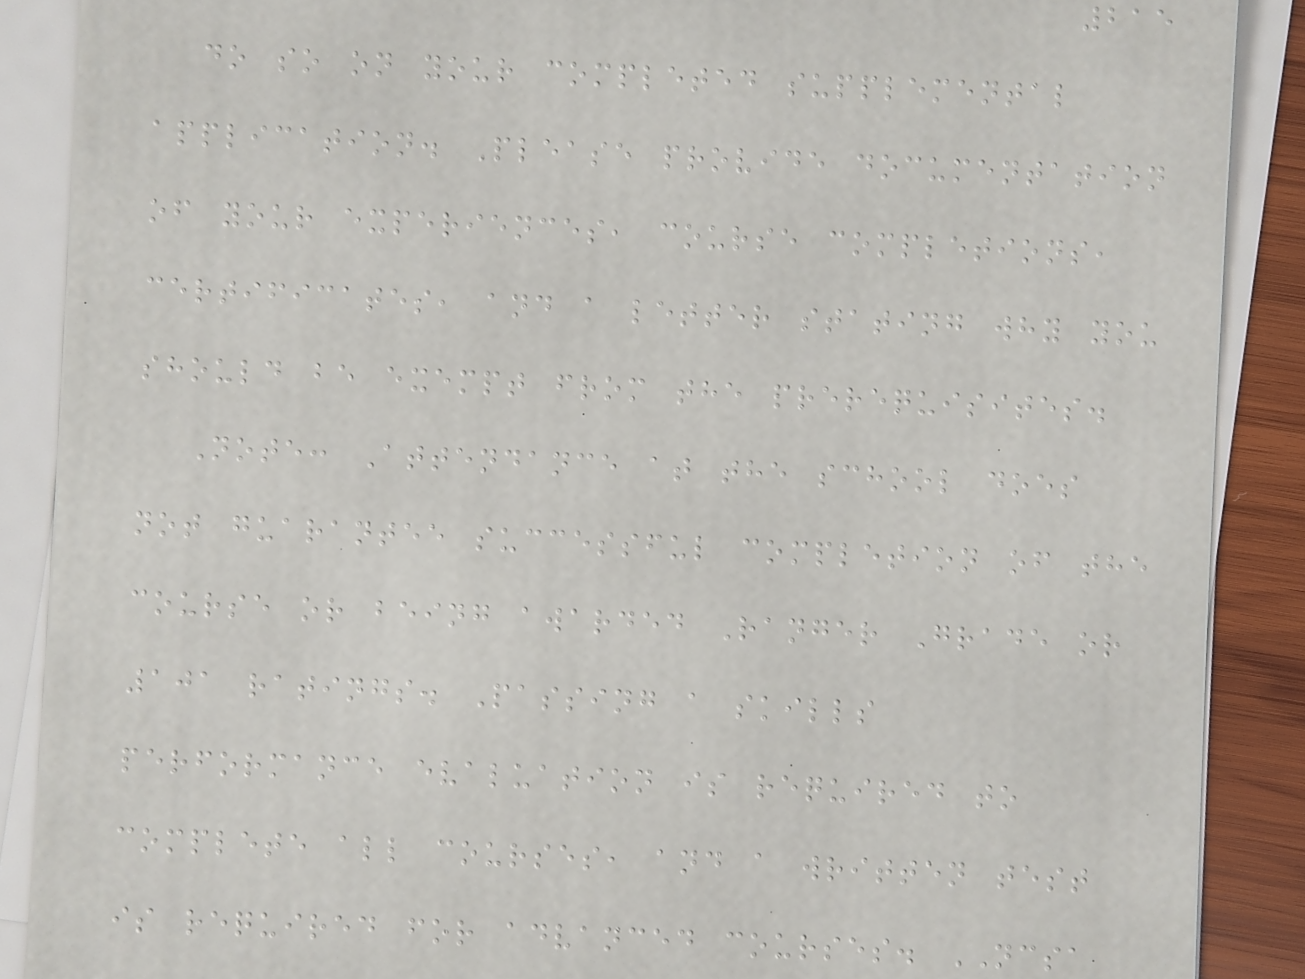215
do so on your completed supplemental
application. Please provide documentation
of your experiences, course completions,
certificates, and a letter stating why you
should be exempt from the prerequisites.
Note: Attendance at the school does
not guarantee successful completion of the
course or being awarded Ranger Grade or
101 ratings. Passing a skills
performance evaluation is required to
complete all courses, and a written test
is required for advanced courses. NCSA
